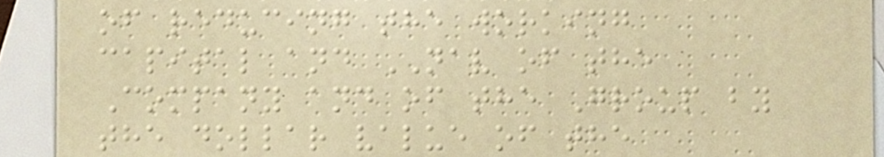of reducing the working
capital and NAV of the
Company and of the Group by
the dollar value of the
